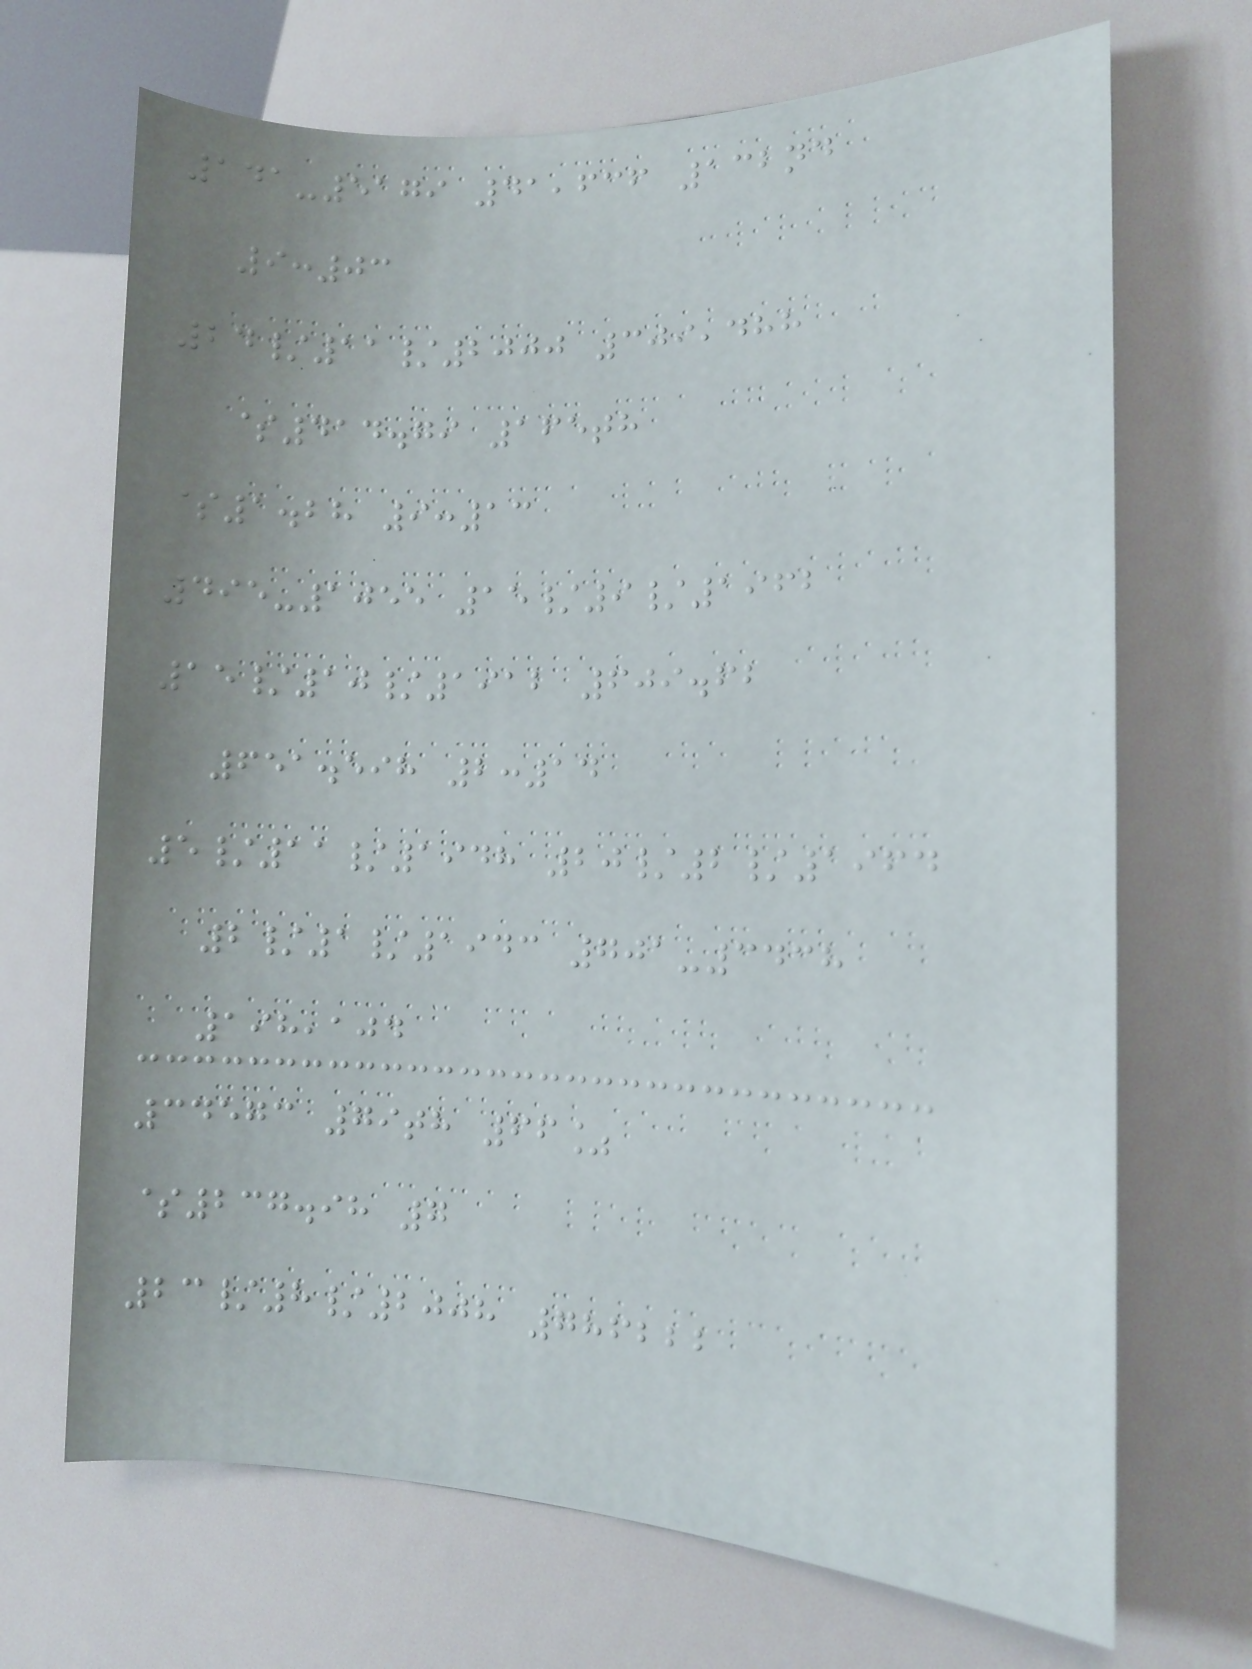141-5179 41,636 132nd
9:03
24/11/2000 309,488
$414.79 165th
$1.28 9:13
495-1055 15/9/1962
15/10/1912 609.62
651.598 2:14
5/11/1948 20/2/1964
2/1/1943 701-3438
198,104
34573 79th 66%
$237.98 7
23/8/2008 786222
